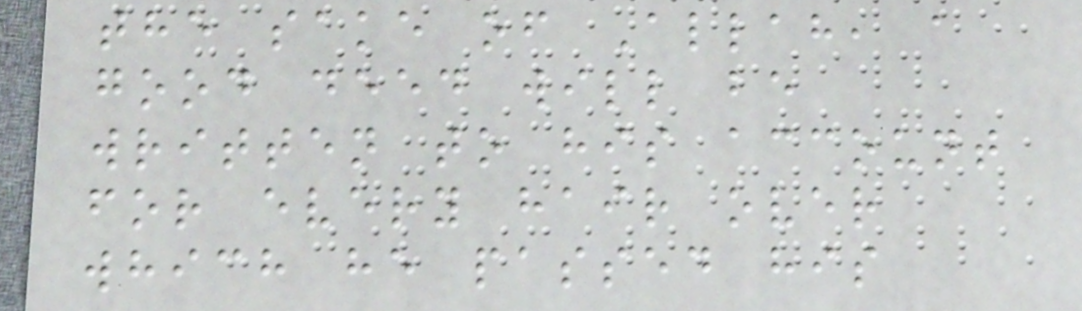the sake of Allah, a
good deed will be
written to his account
for every hair over
which he passed his
